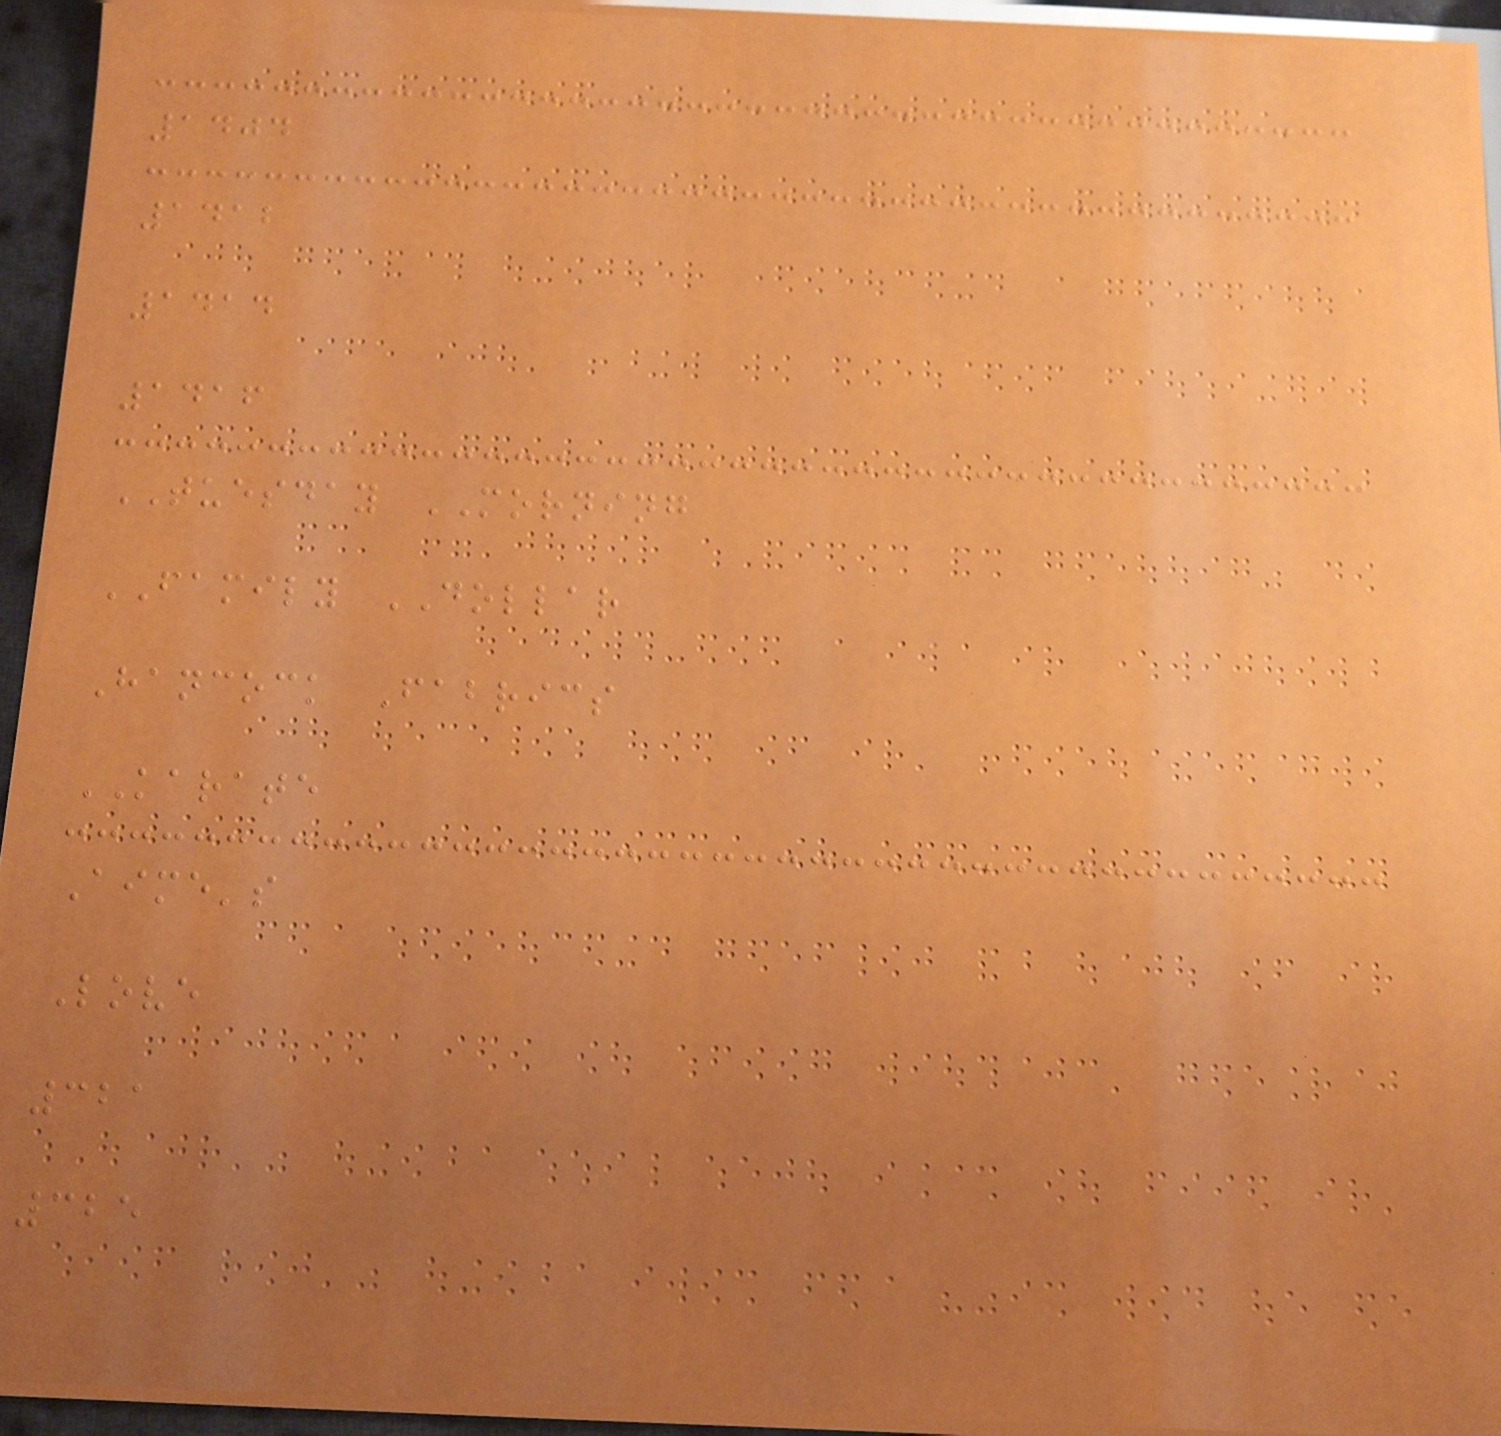1404
1412
1414
1416
TUESDAY MORNING
FAMILY DOLLAR
Hancock Fabrics
KARATE
Aime's
Love
321
325
